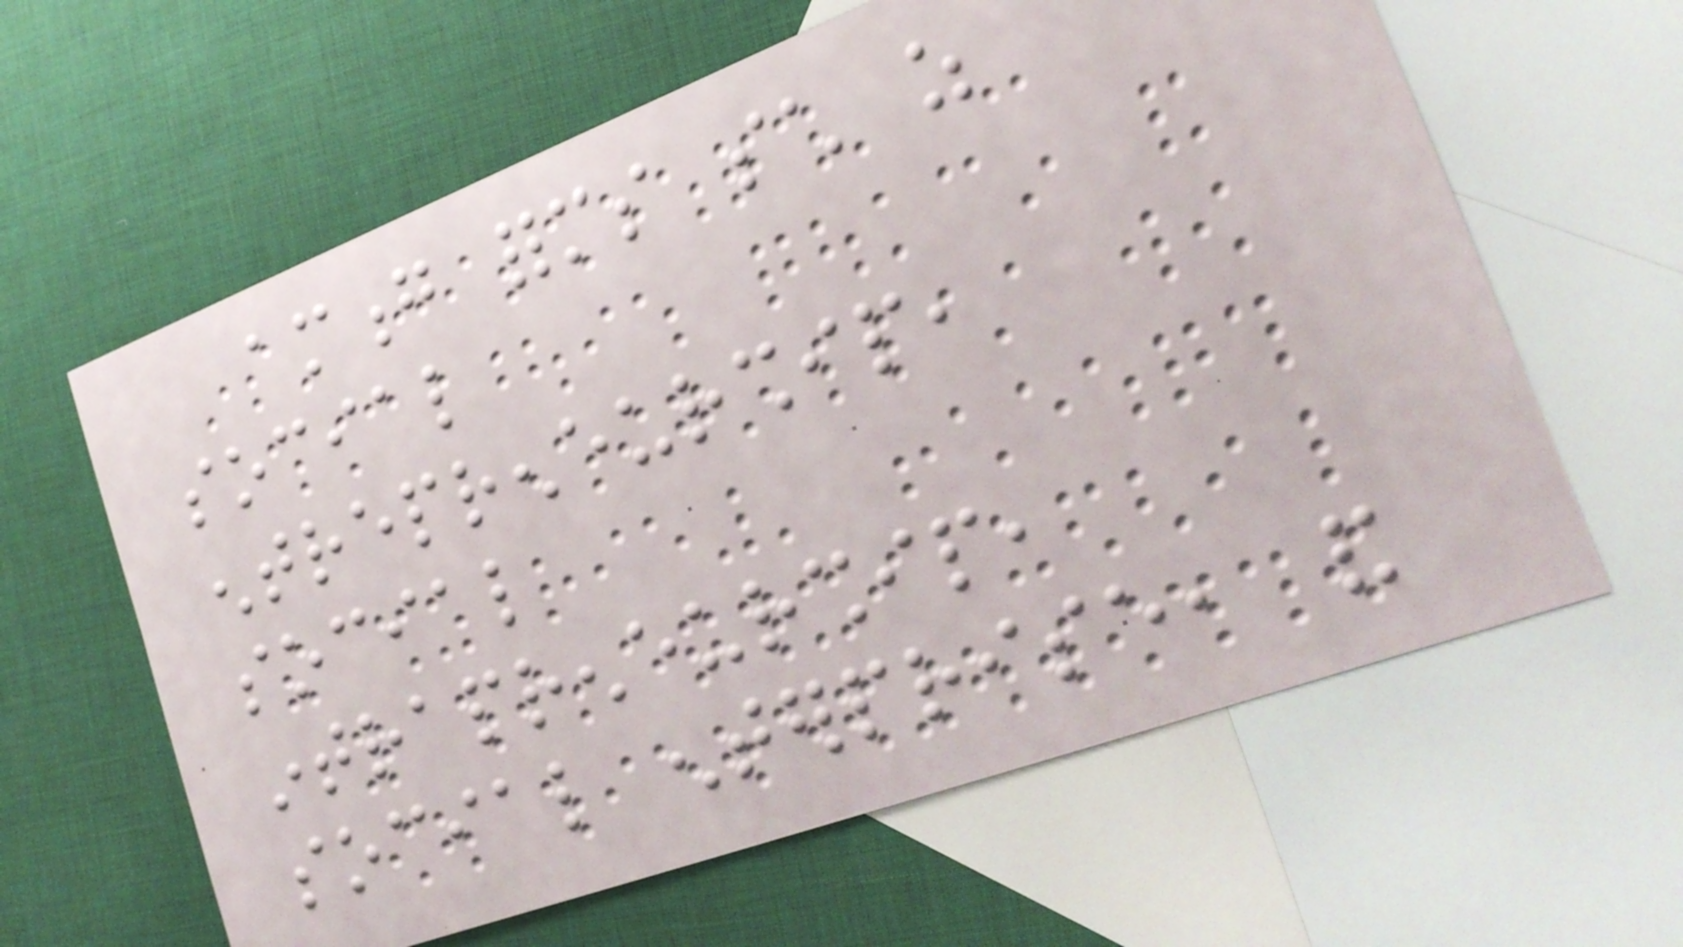among forms such as
social
entrepreneurship,
social
intrapreneurship,
social enterprise, and
